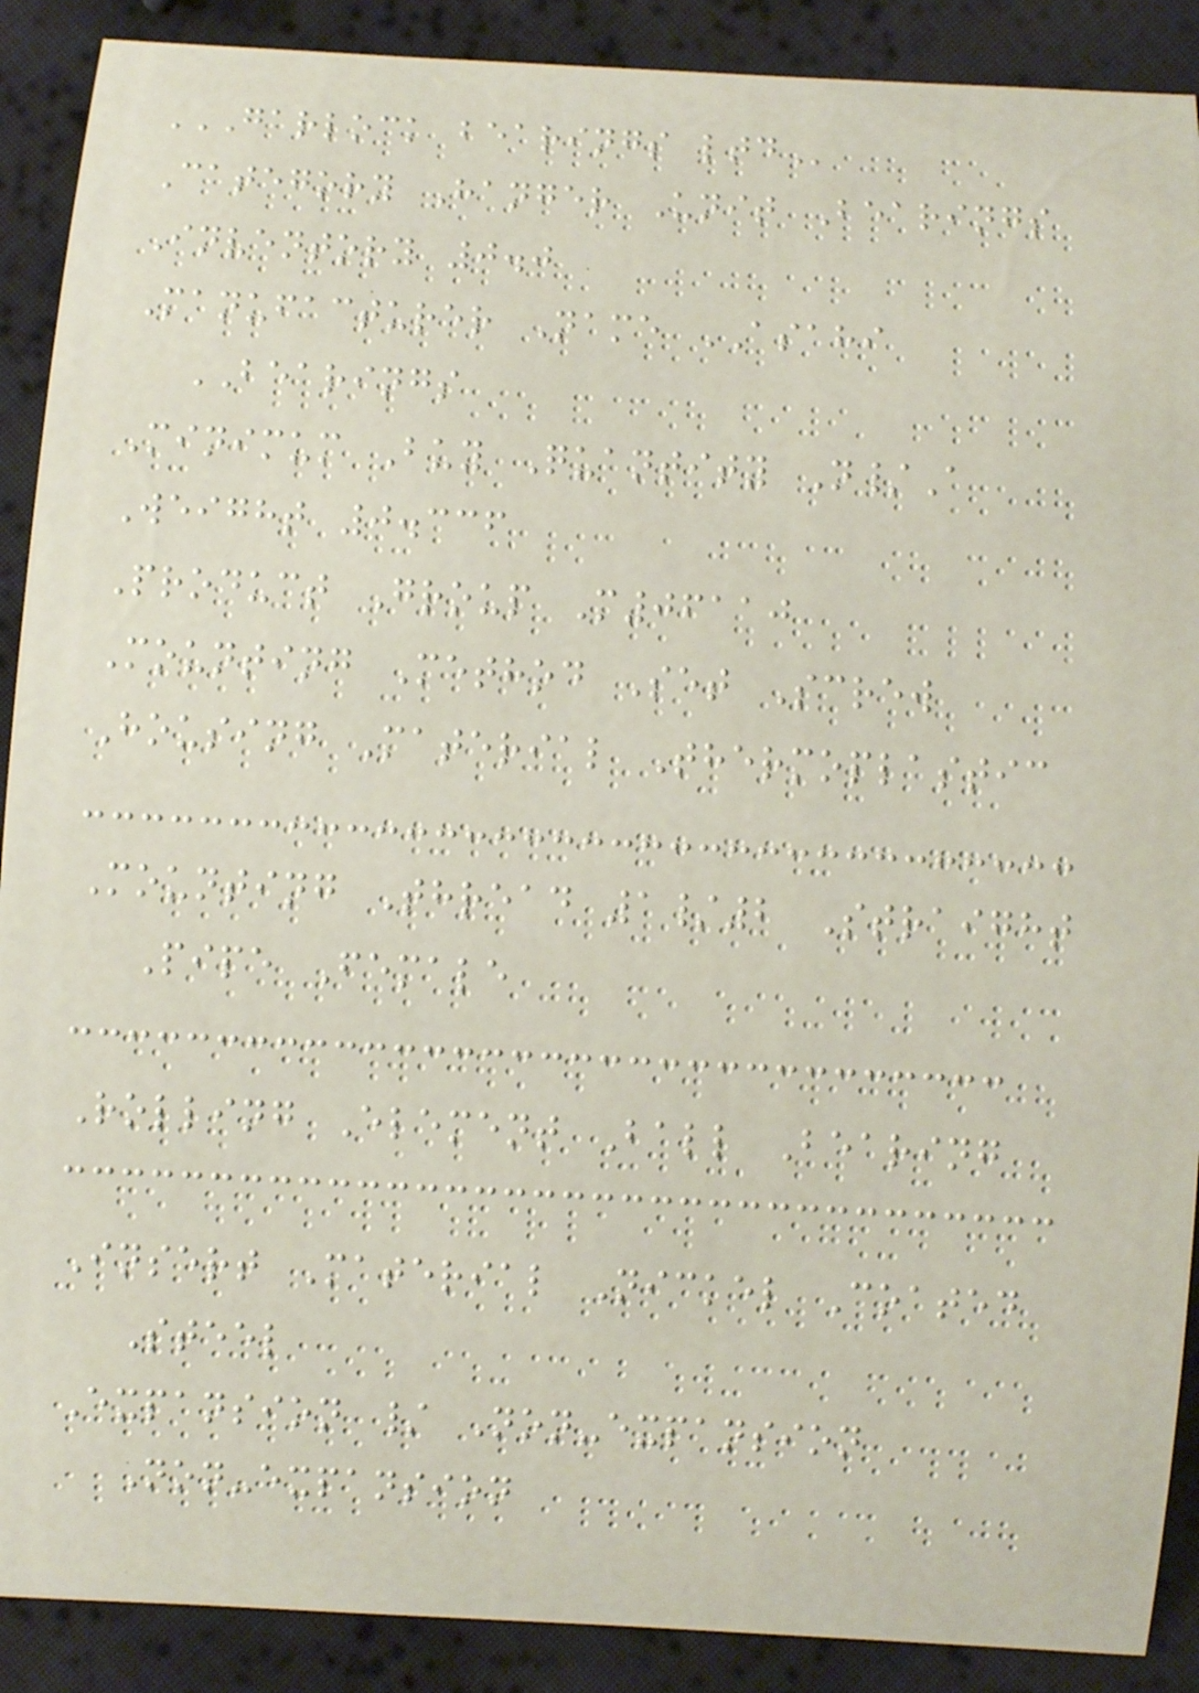GARLOCK BEARINGS LTD
Category Hanger Unit Bearings
Inventory 0.0
Manufacturer Name ASAHI
BEARINGS
Minimum Buy Quantity N/A
Weight 0.336
Product Group M06110
Mounting Method Set Screw
Housing Material Thermoplastic
Mounting Thread 1/2 Straight
Pipe Female
Rolling Element Ball Bearing
Insert Material Nickel Coated
Steel
Expansion / Non-expansion
Non-expansion
